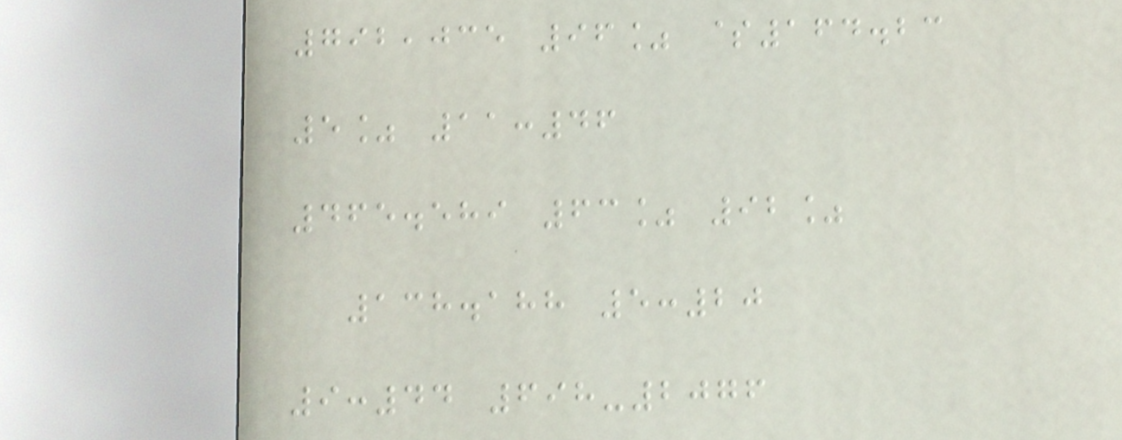792,035 96% $164.23
5% 11:46
465.589 63% 92%
138.188 5:20
9:44 698-2076
